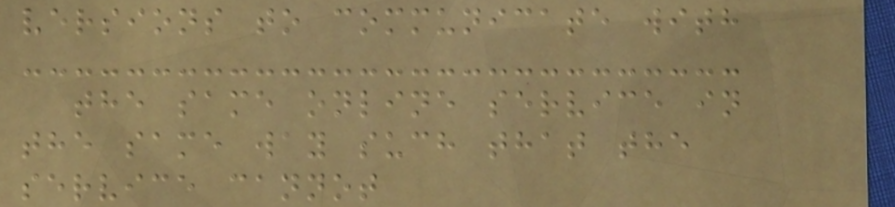versions to communicate with
the same online service in
the same way such that the
service cannot
